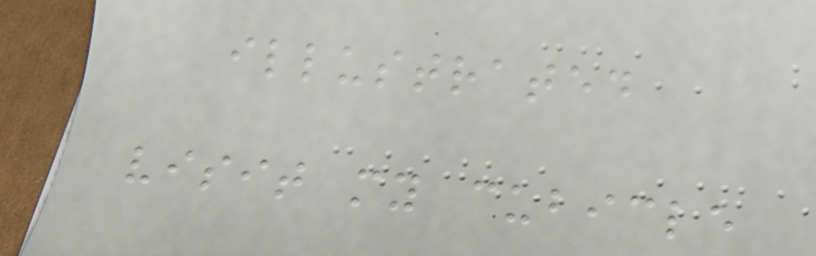illustrated
visit my cubicle
